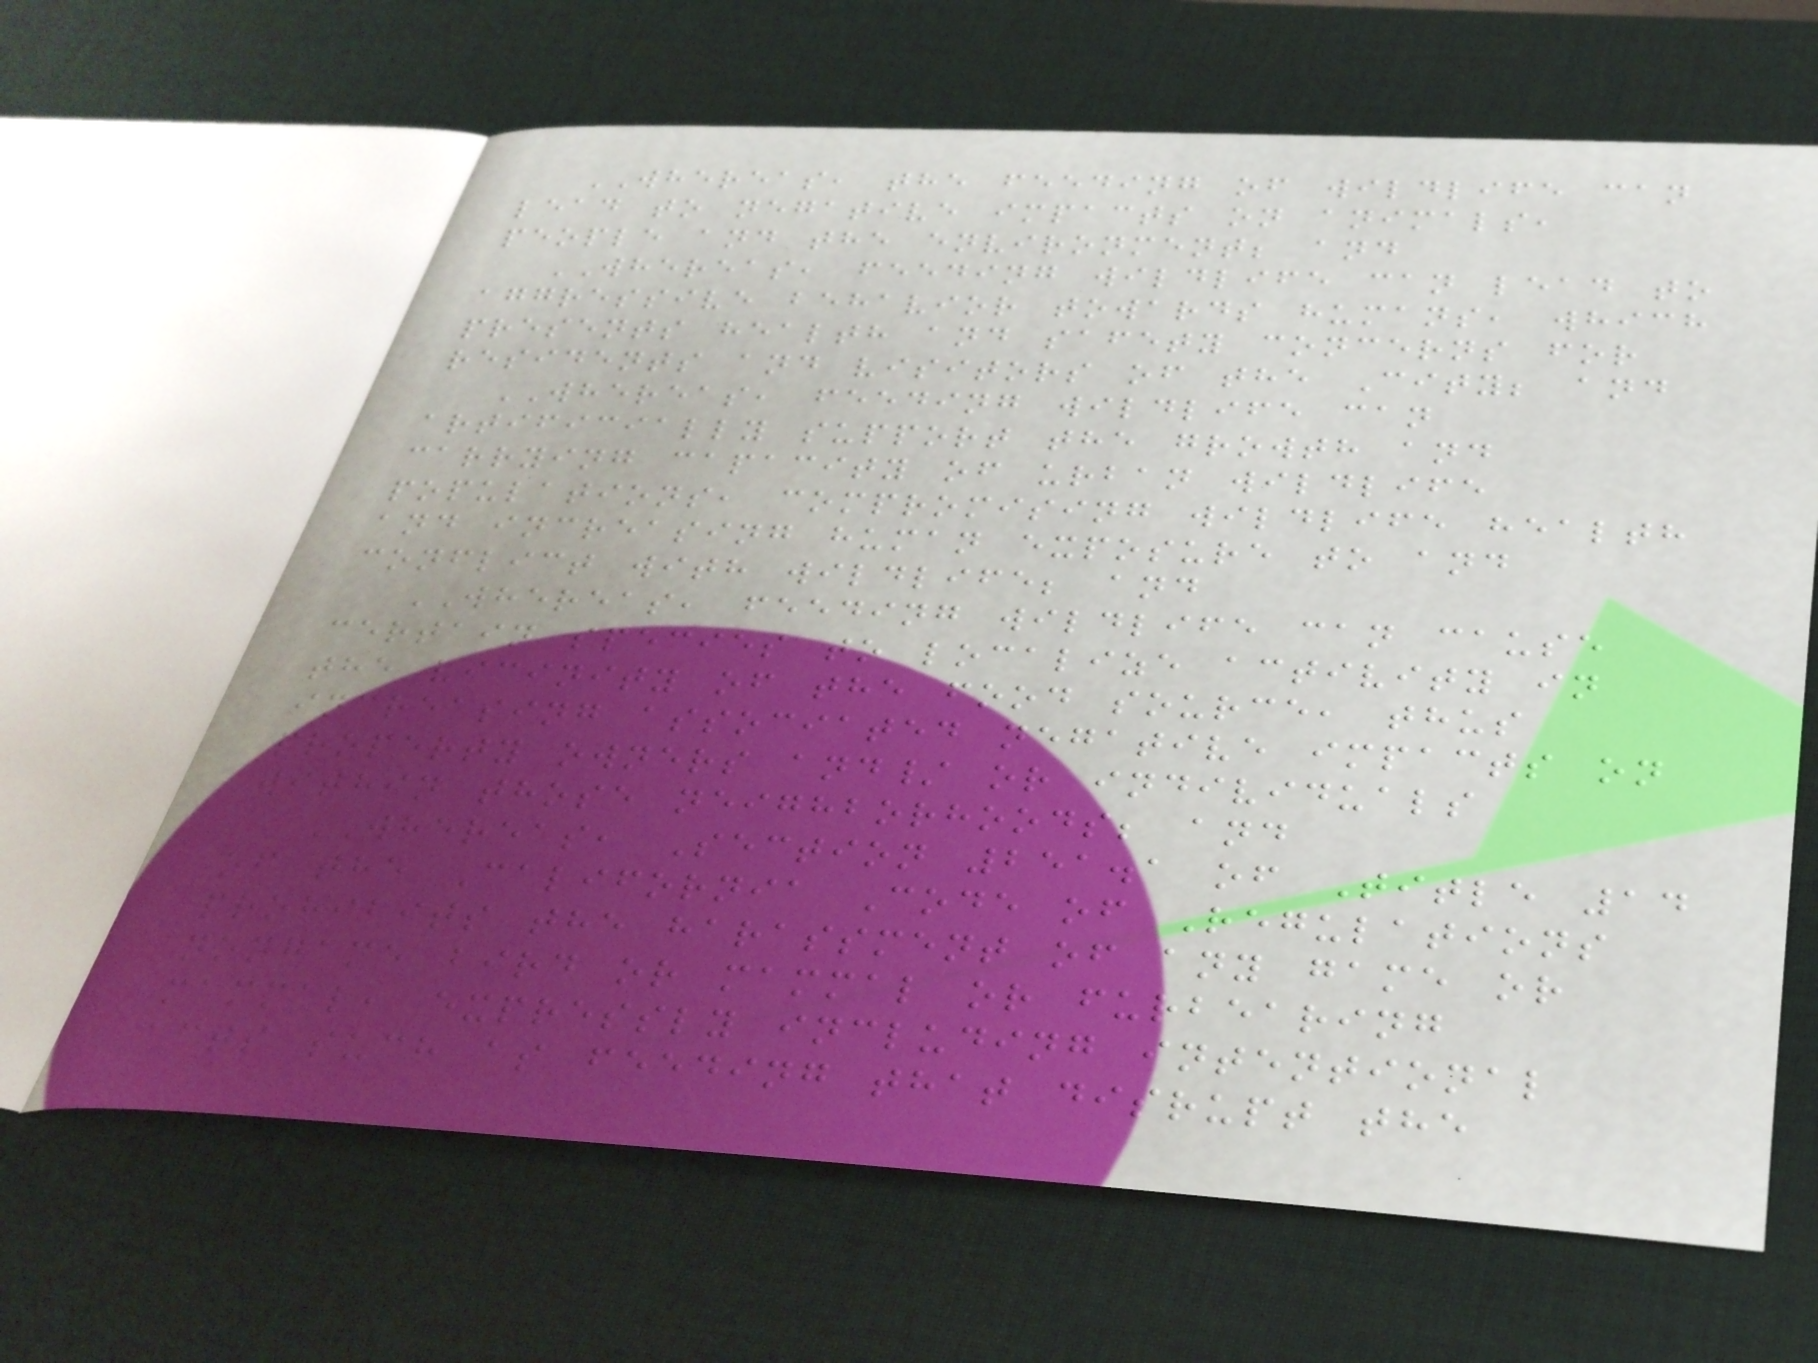WHEREAS, the feeding of wildlife can
lead to negative impacts on animals,
people and the environment; and
WHEREAS, feeding wildlife can lead to
aggressive behavior towards humans, which
presents health and safety concerns for
residents and visitors of the City; and
WHEREAS, feeding wildlife can
artificially support the growth and
carrying capacity of urban wildlife
populations, compromising wildlife health
and increasing human exposure to and
conflict with wildlife; and
WHEREAS, feeding wildlife can cause
certain species to localize activity in
the vicinity of the food source, thus
increasing associated negative impacts on
property owners and/ or individuals
within those neighborhoods; and
WHEREAS, Section 251.1 of Title 14
of the California Code of Regulations
prohibits the harassment of any game or
nongame bird or mammal or furbearing
mammal, expressly including intentional
acts such as feeding that disrupt the
